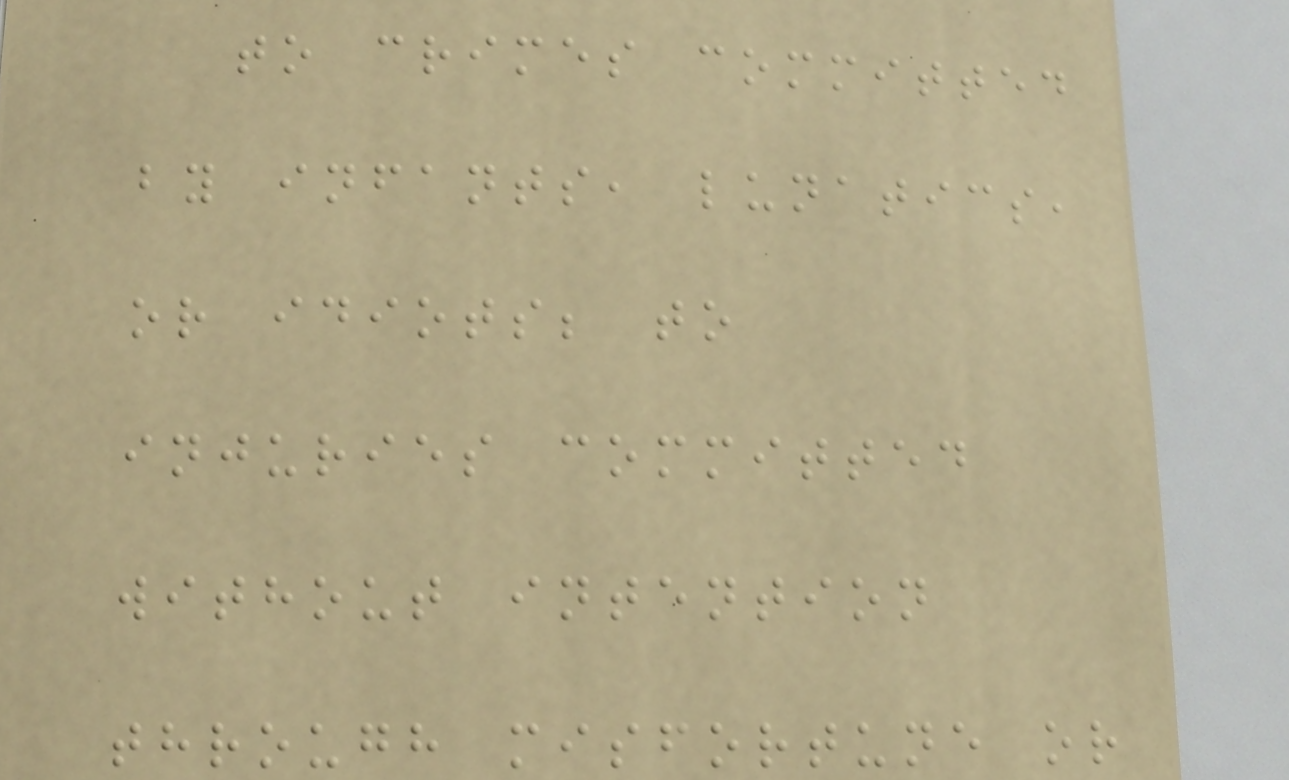to crimes committed
by infants, lunatics,
or idiots; to
injuries committed
without intention
through misfortune or
